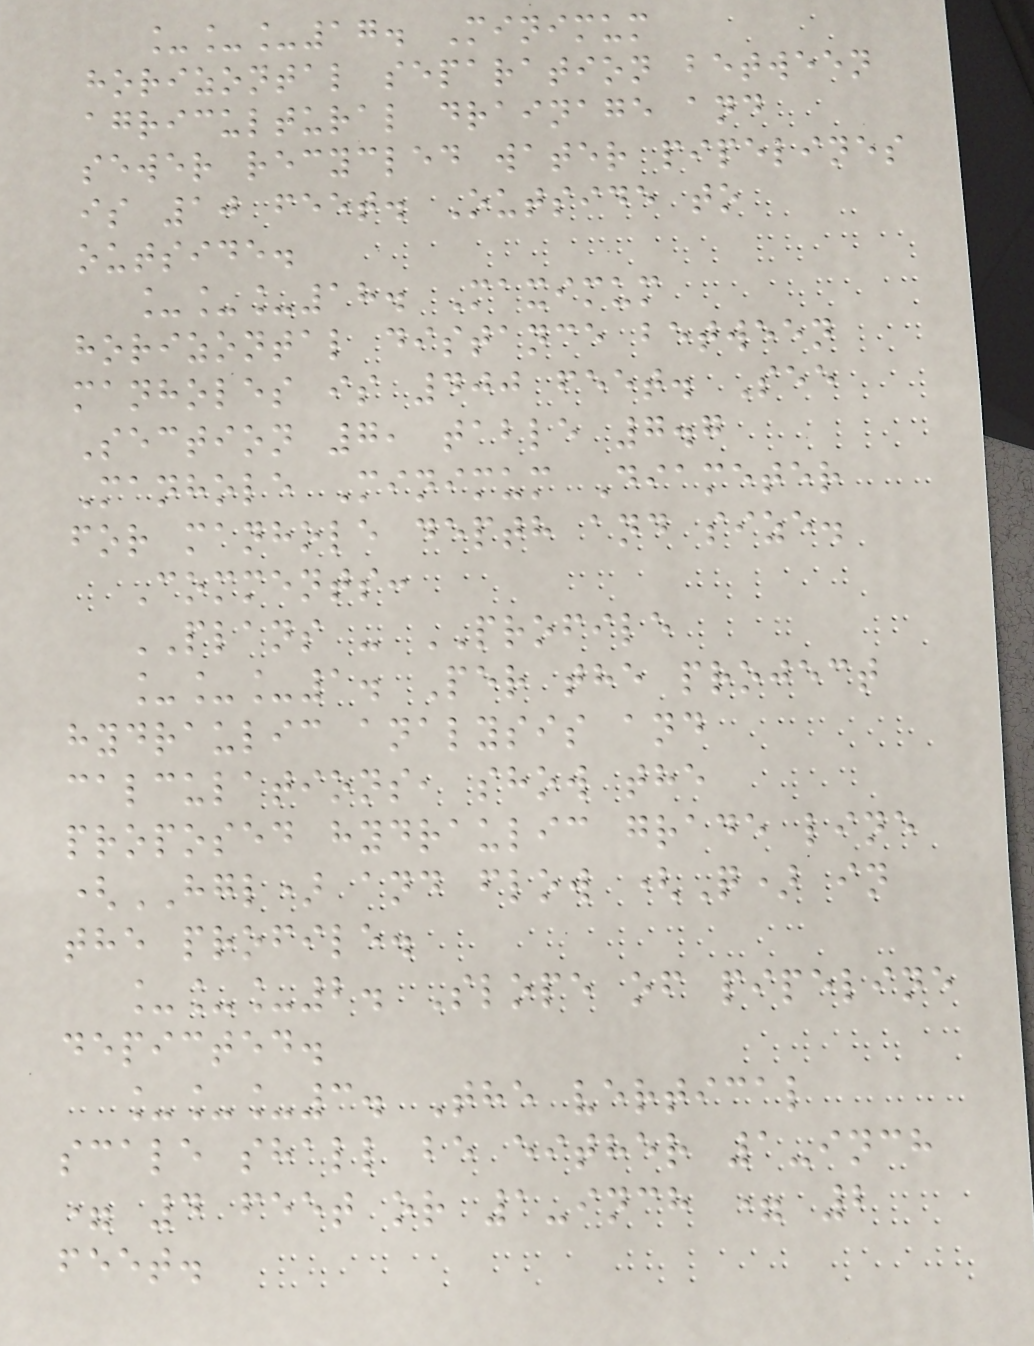___17. Minimum
horizontal separation between
agricultural drainage and
sewer recycled water pipelines
is 10 feet. Outside to
outside.
___18. Maximum
horizontal distance between
manholes is 400 feet. See
Section 7, table 7.7
Manhole Minimum Diameter
for manhole depth and size.
Comments:
PLANS - PROFILE
___1. Per the project
hydraulic analysis and
calculations, show the
proposed hydraulic grade line
(HGL) and flow (Q) in
the profile.
___2. Slope of pipeline
depicted.
___3. The vertical
scale shall be either 1-inch
= 4 feet or 1-inch = 2
feet.
